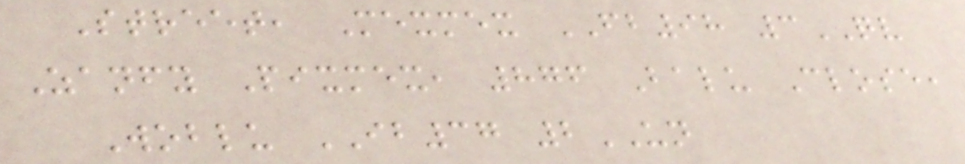Street, Mexmex FB98 3QV
Zanfy Pixmex, 876 Balu Close,
Woblu IB37 2UN
